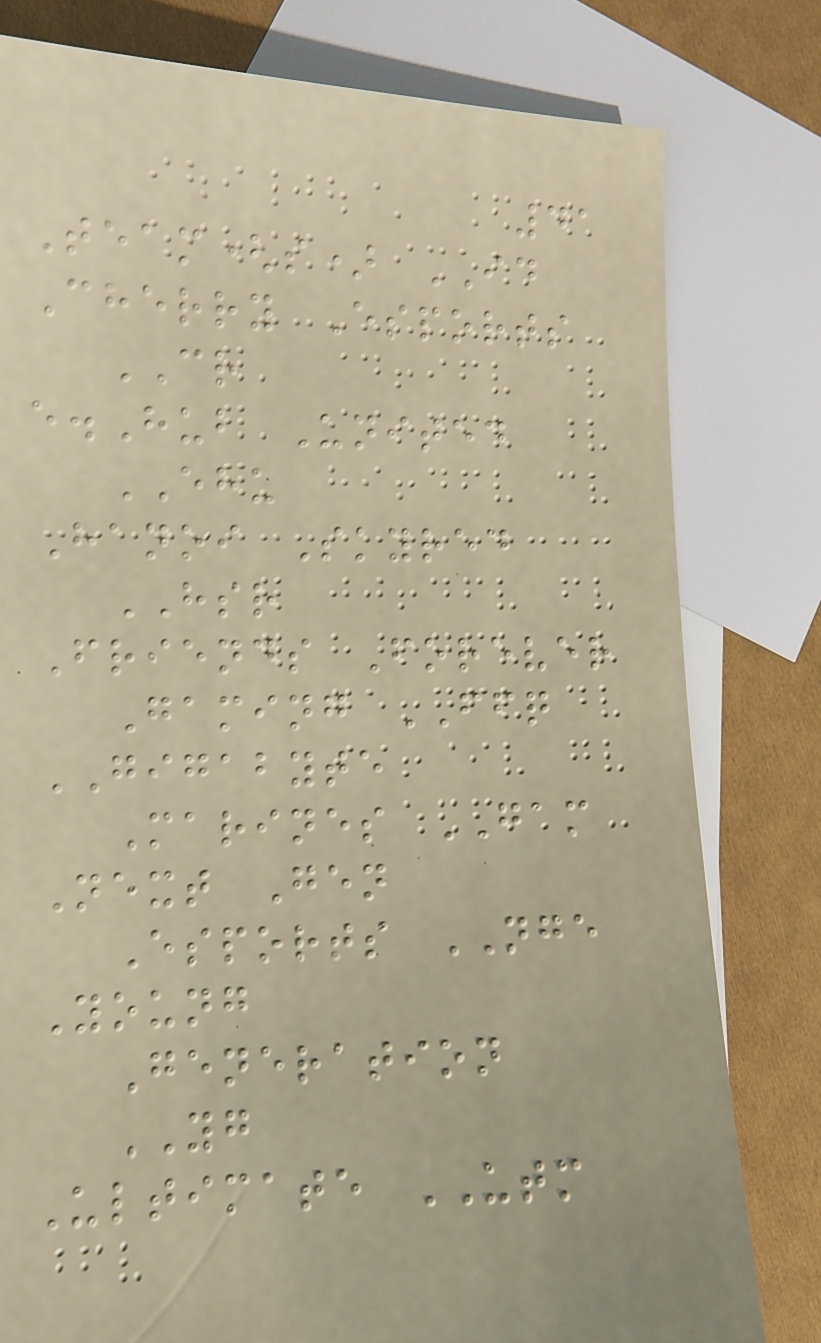41
Team(s) ID
Cherry Esports
CR
e.Hub United
EHU
Hanoi Skyred
HSR
Friends Forever
Gaming FFQ
GIGABYTE
Marines GAM
Next Gen
Esports NGE
Young
Generation
YG
Ultimate UTM
